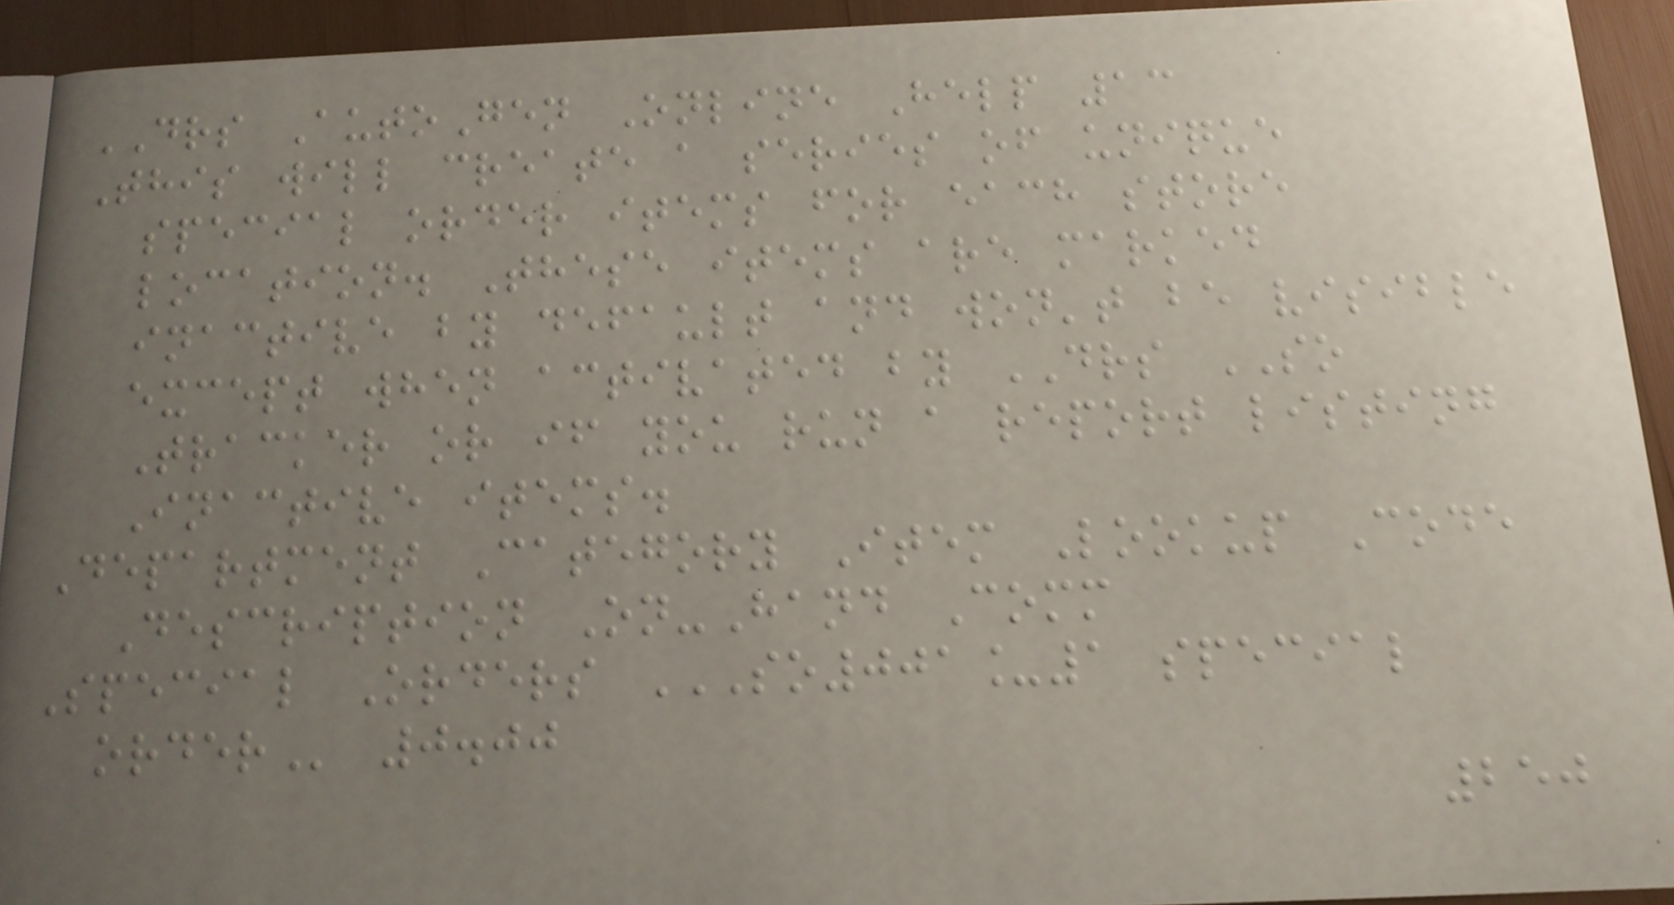DRS AutoGen Online Help 13
This will create a series of unique
special order items for each store
location. These items are marked
inactive by default and won't be visible
except when activated by DRS SO
Tracker or if you run a report listing
Inactive items.
Department Category Item Lookup Code
Description On-Hand Comm
Special Orders SO001_1 SPECIAL
ORDER 0.00
250
